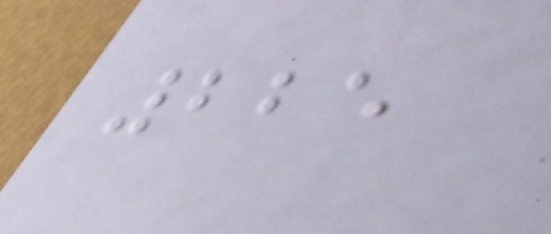225
